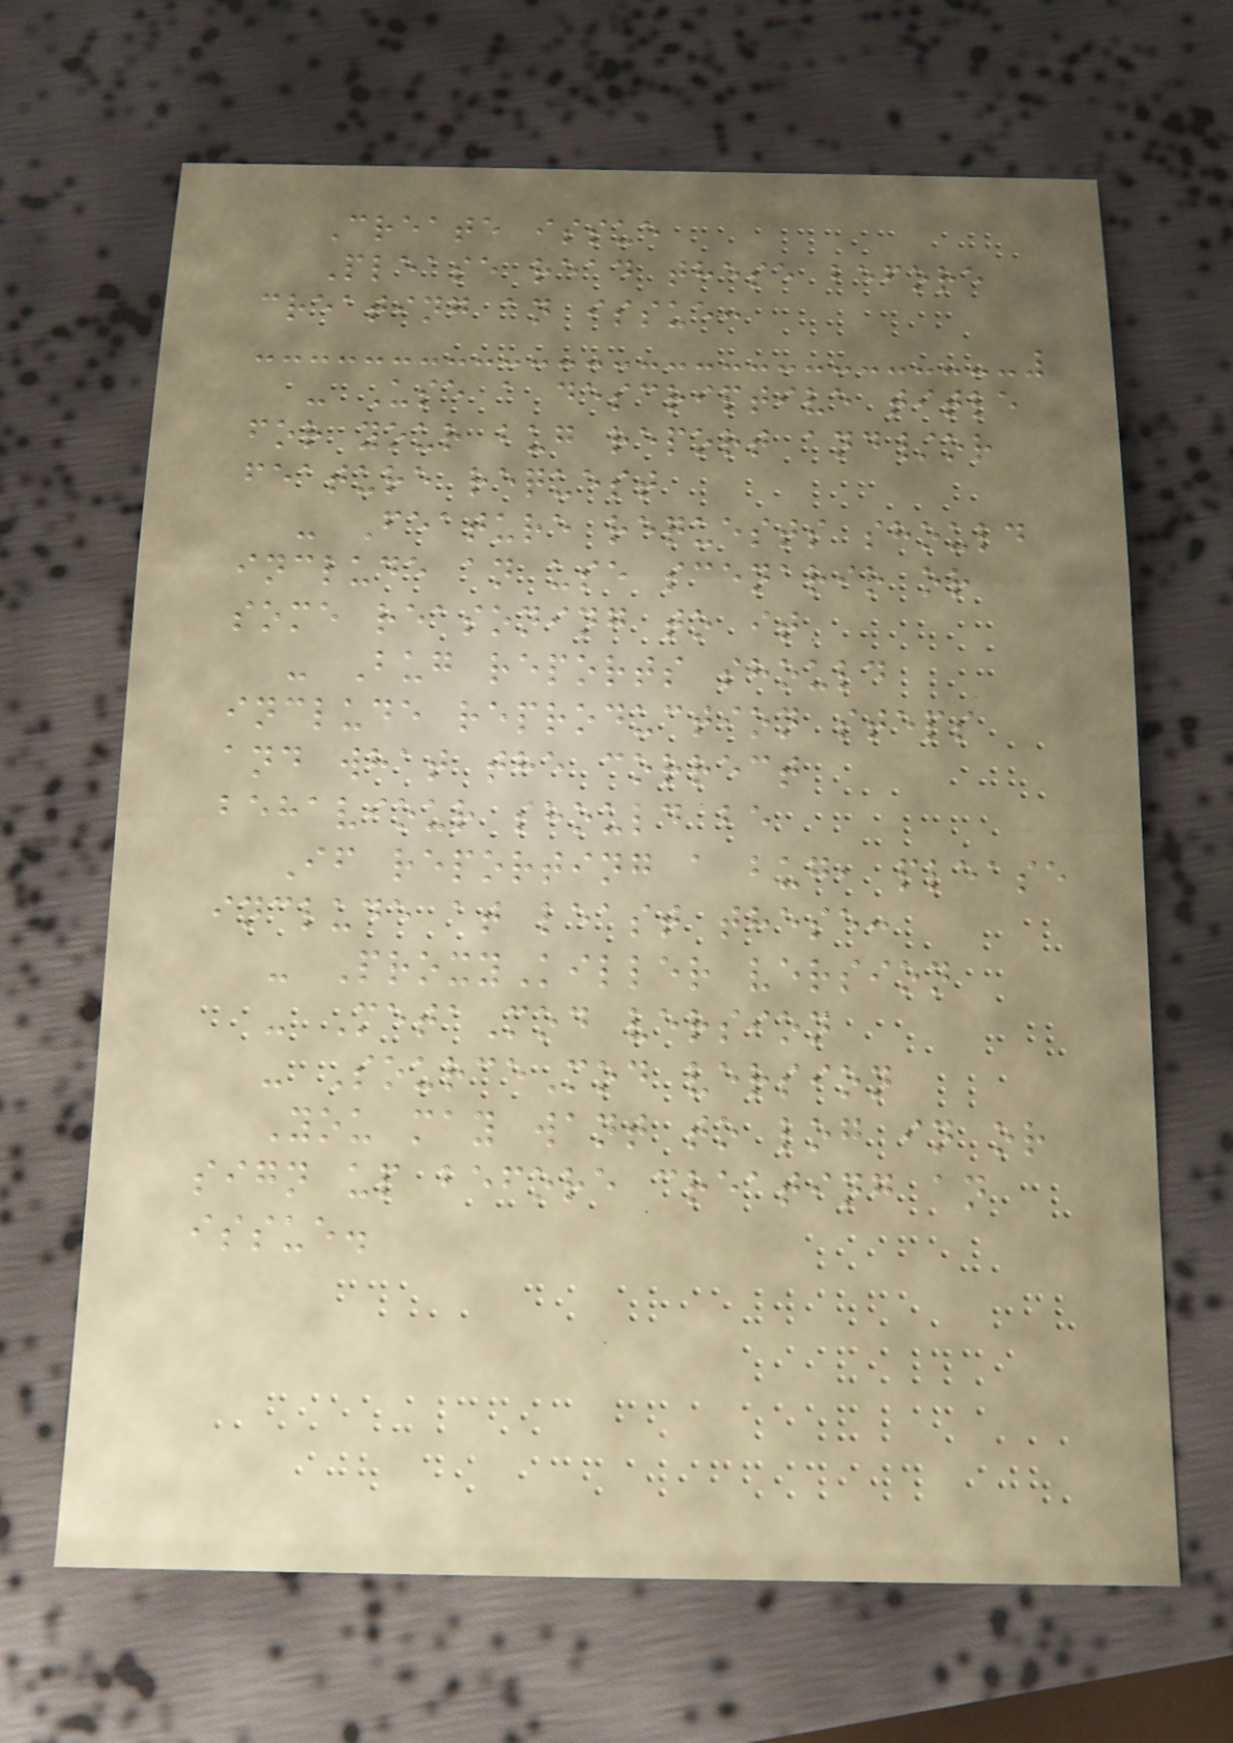Create issue
Please read these before
creating an issue:
- Use a descriptive title
for your bug report and/or
feature request
- Feature requests should
include an use scenario or
some reasoning to it
- Bug reports should
include reproduction steps
and what the correct
behaviour should be
If reporting a bug, please
include at least these:
- ProxyKiller version
- MetaMod version
- SourceMod version
You may want to log in or
sign up before creating an
issue.
